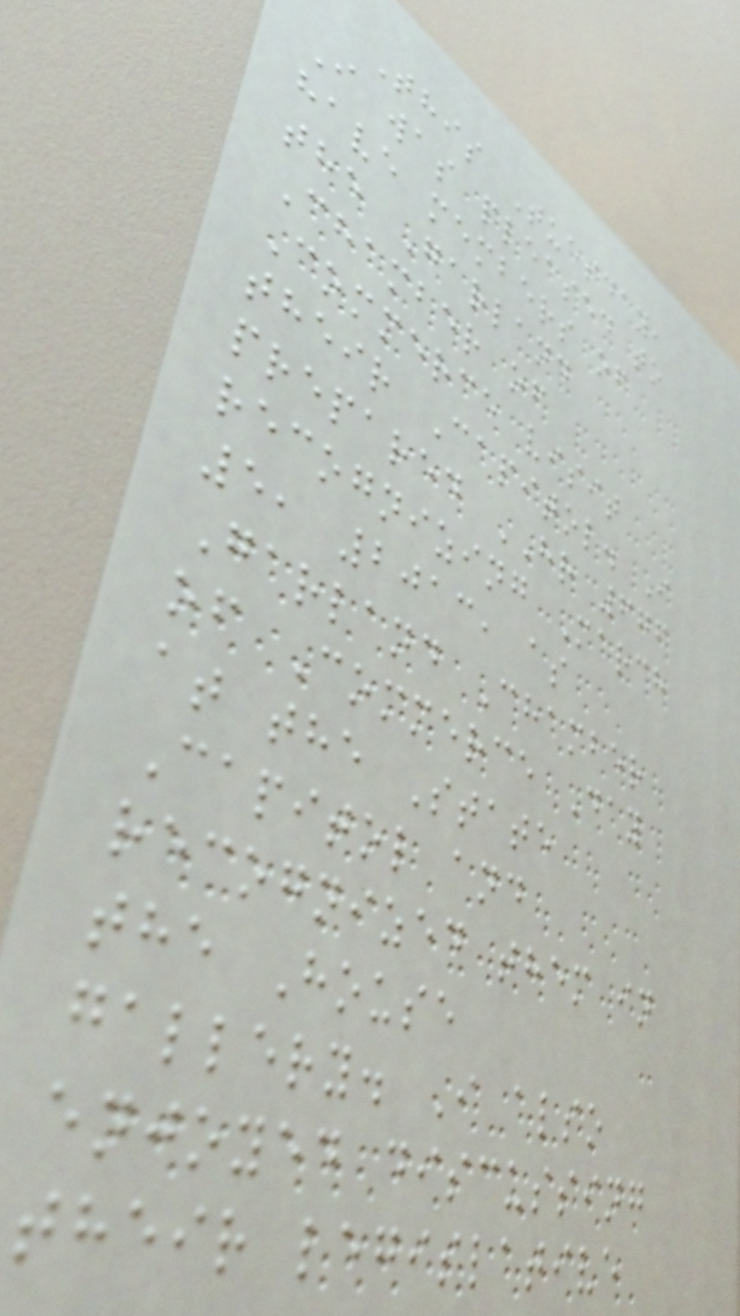This Tuesday,
I was pleased to
have members of
the Garland
Chamber of
Commerce visit
their Capitol. I
prepared HR 676
recognizing March
5, 2013, as
Garland Chamber
of Commerce Day
at the State
Capitol and
recognized them in
the House
gallery. I also
enjoyed discussing
their legislative
